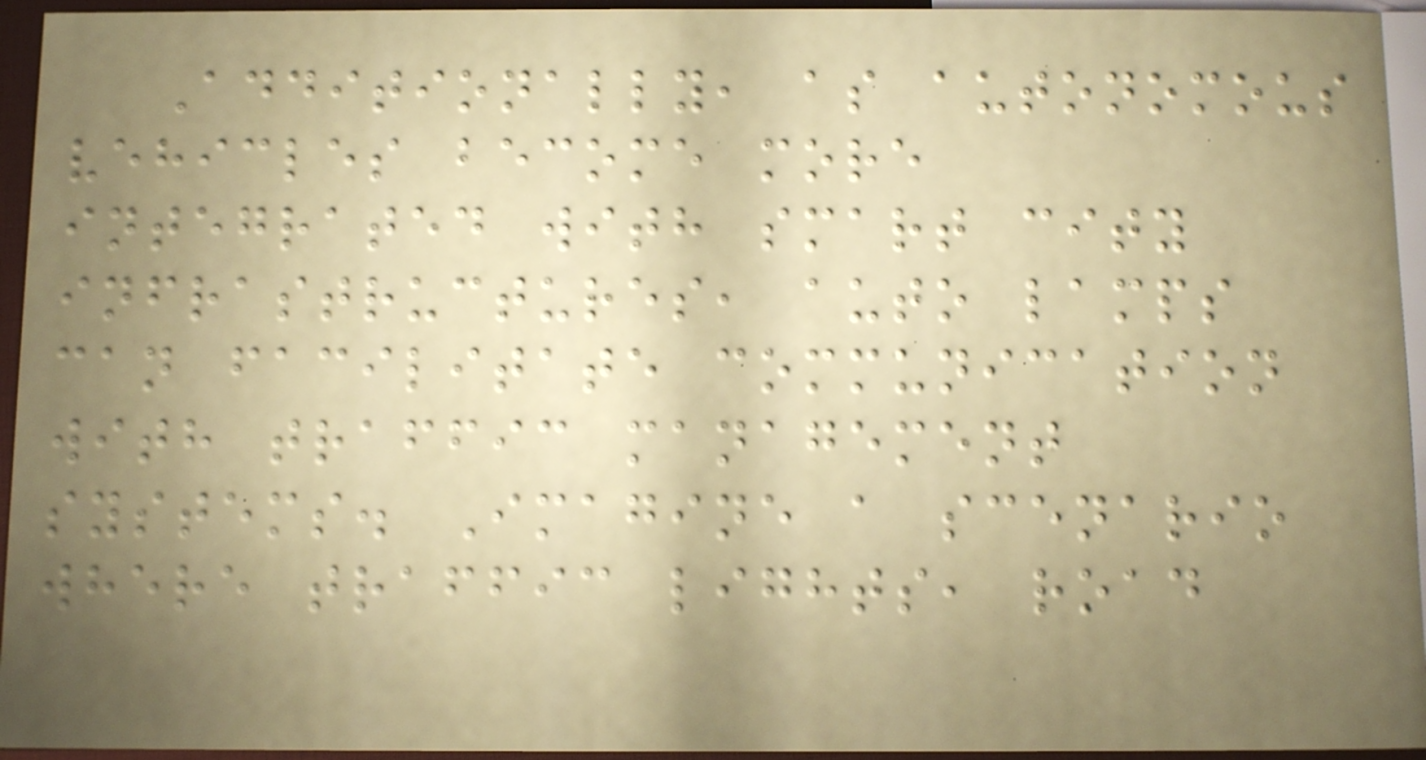Additionally, as autonomous
vehicles become more
integrated with smart city
infrastructures, auto lamps
can facilitate communication
with traffic management
systems. Imagine a scenario
where traffic lights, road
